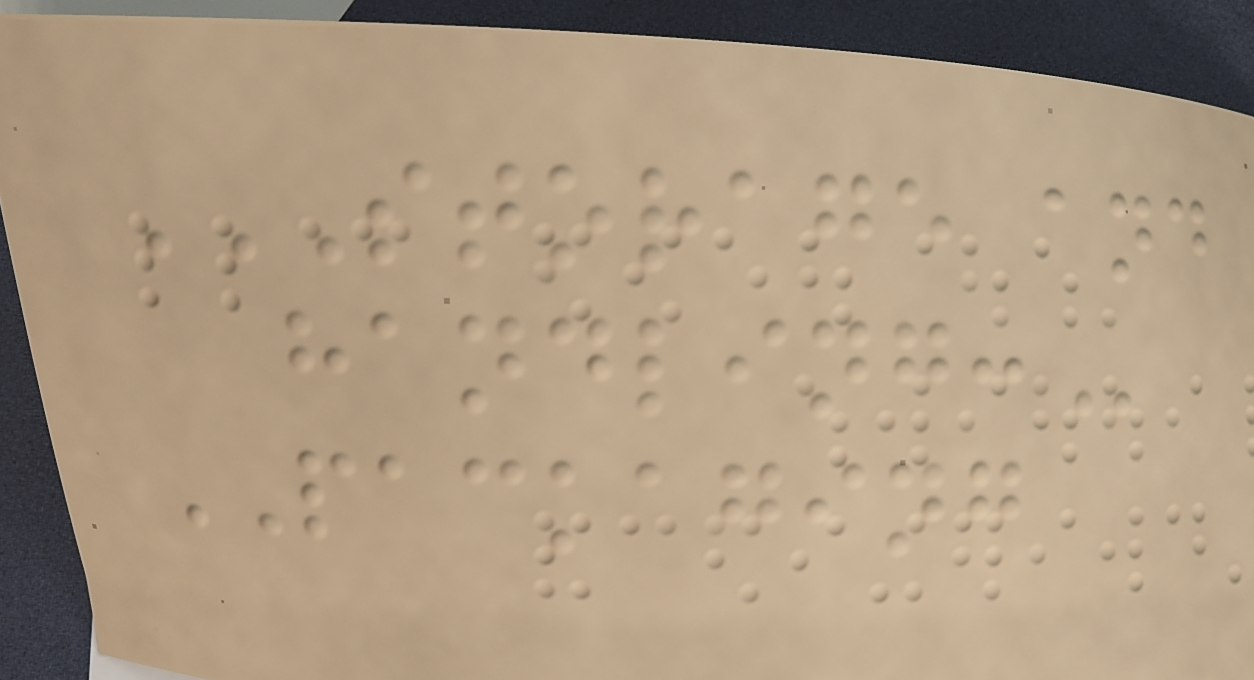STORAGE AND
HANDLING:
PACKAGING
